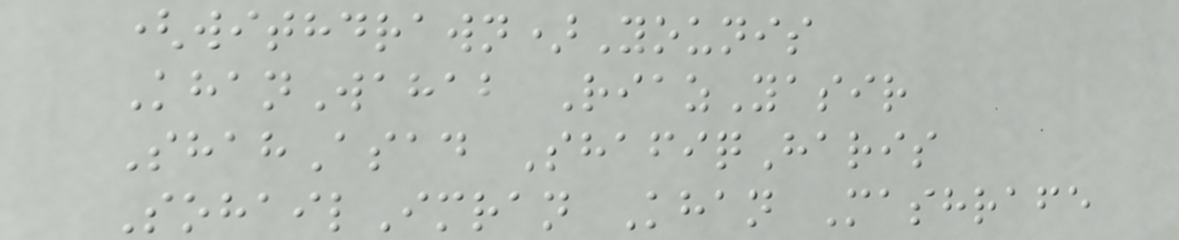(withdrawn)Younis
KhanWahab RiazYasir
ShahAsad ShafiqHaris
SohailImran Khan Mashrafe
